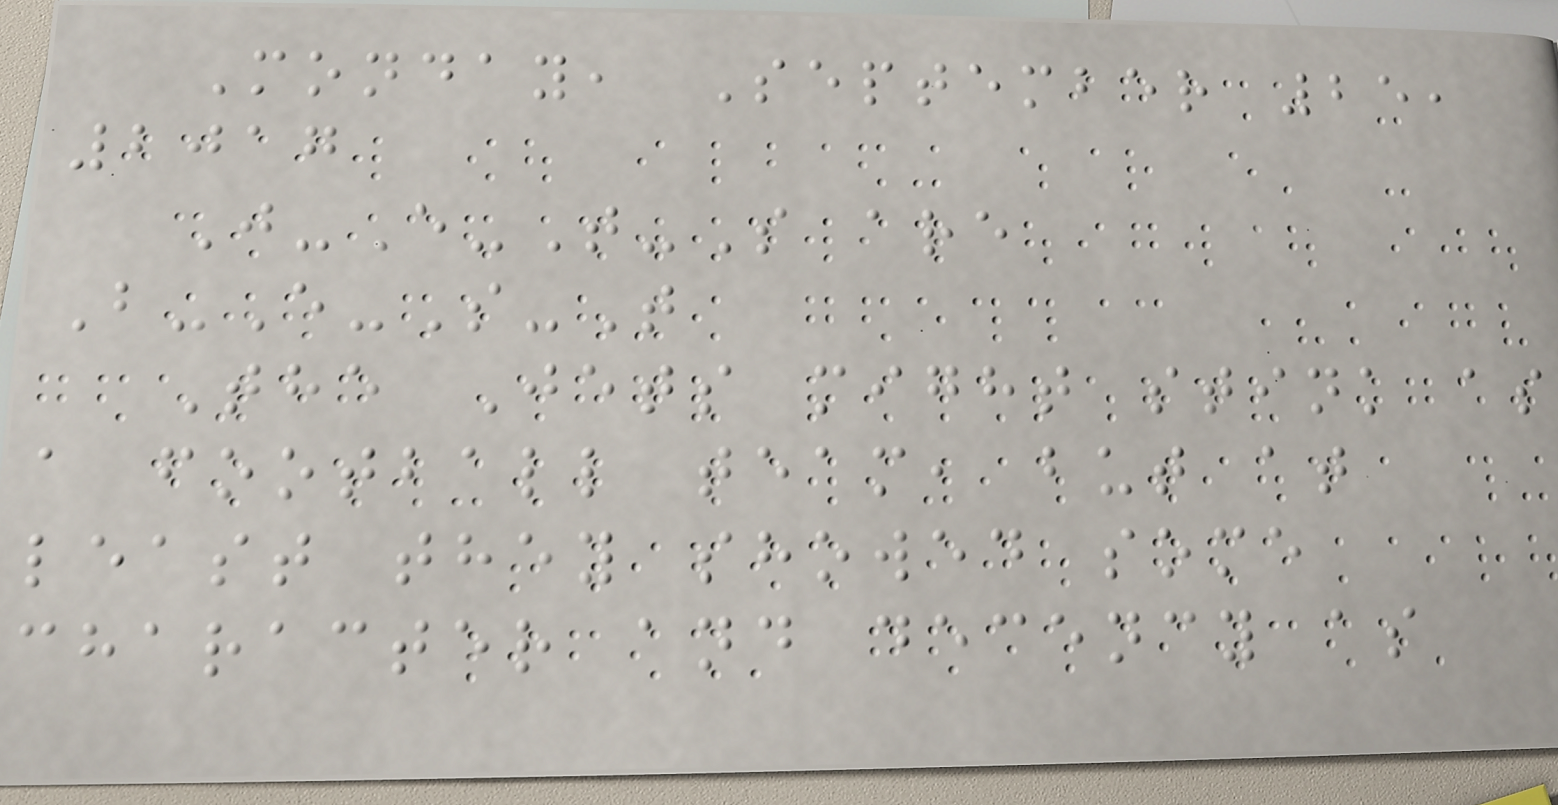Monday, September 25,
2017
J-E-T-S are
B-E-S-T
The Jets might stink as
a football team, but at
least they showed some
character and decency as
